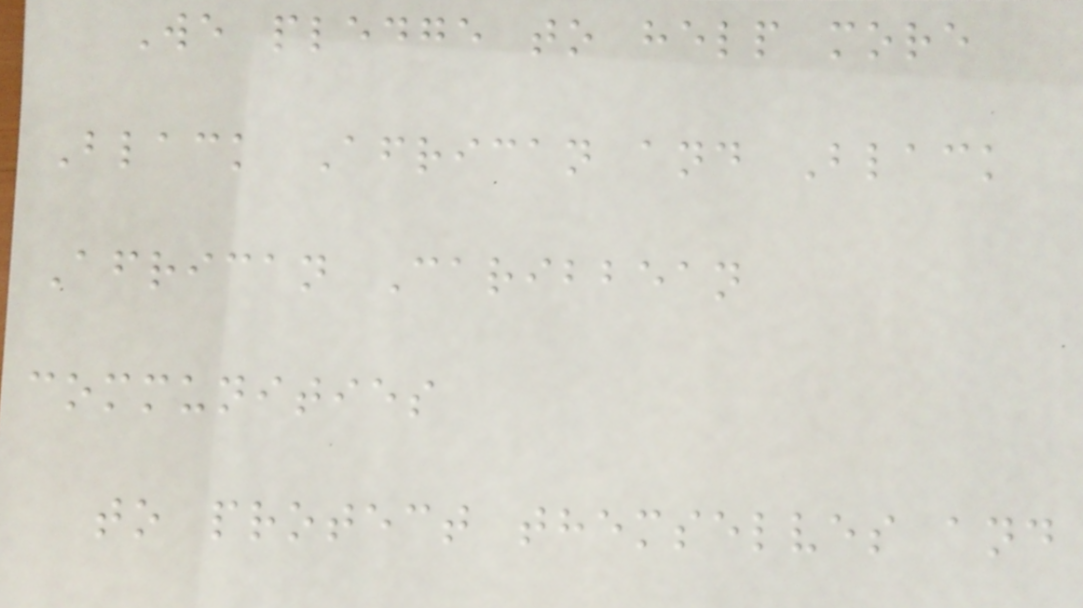We pledge to help more
Black African and Black
African Caribbean
communities
to protect themselves and
